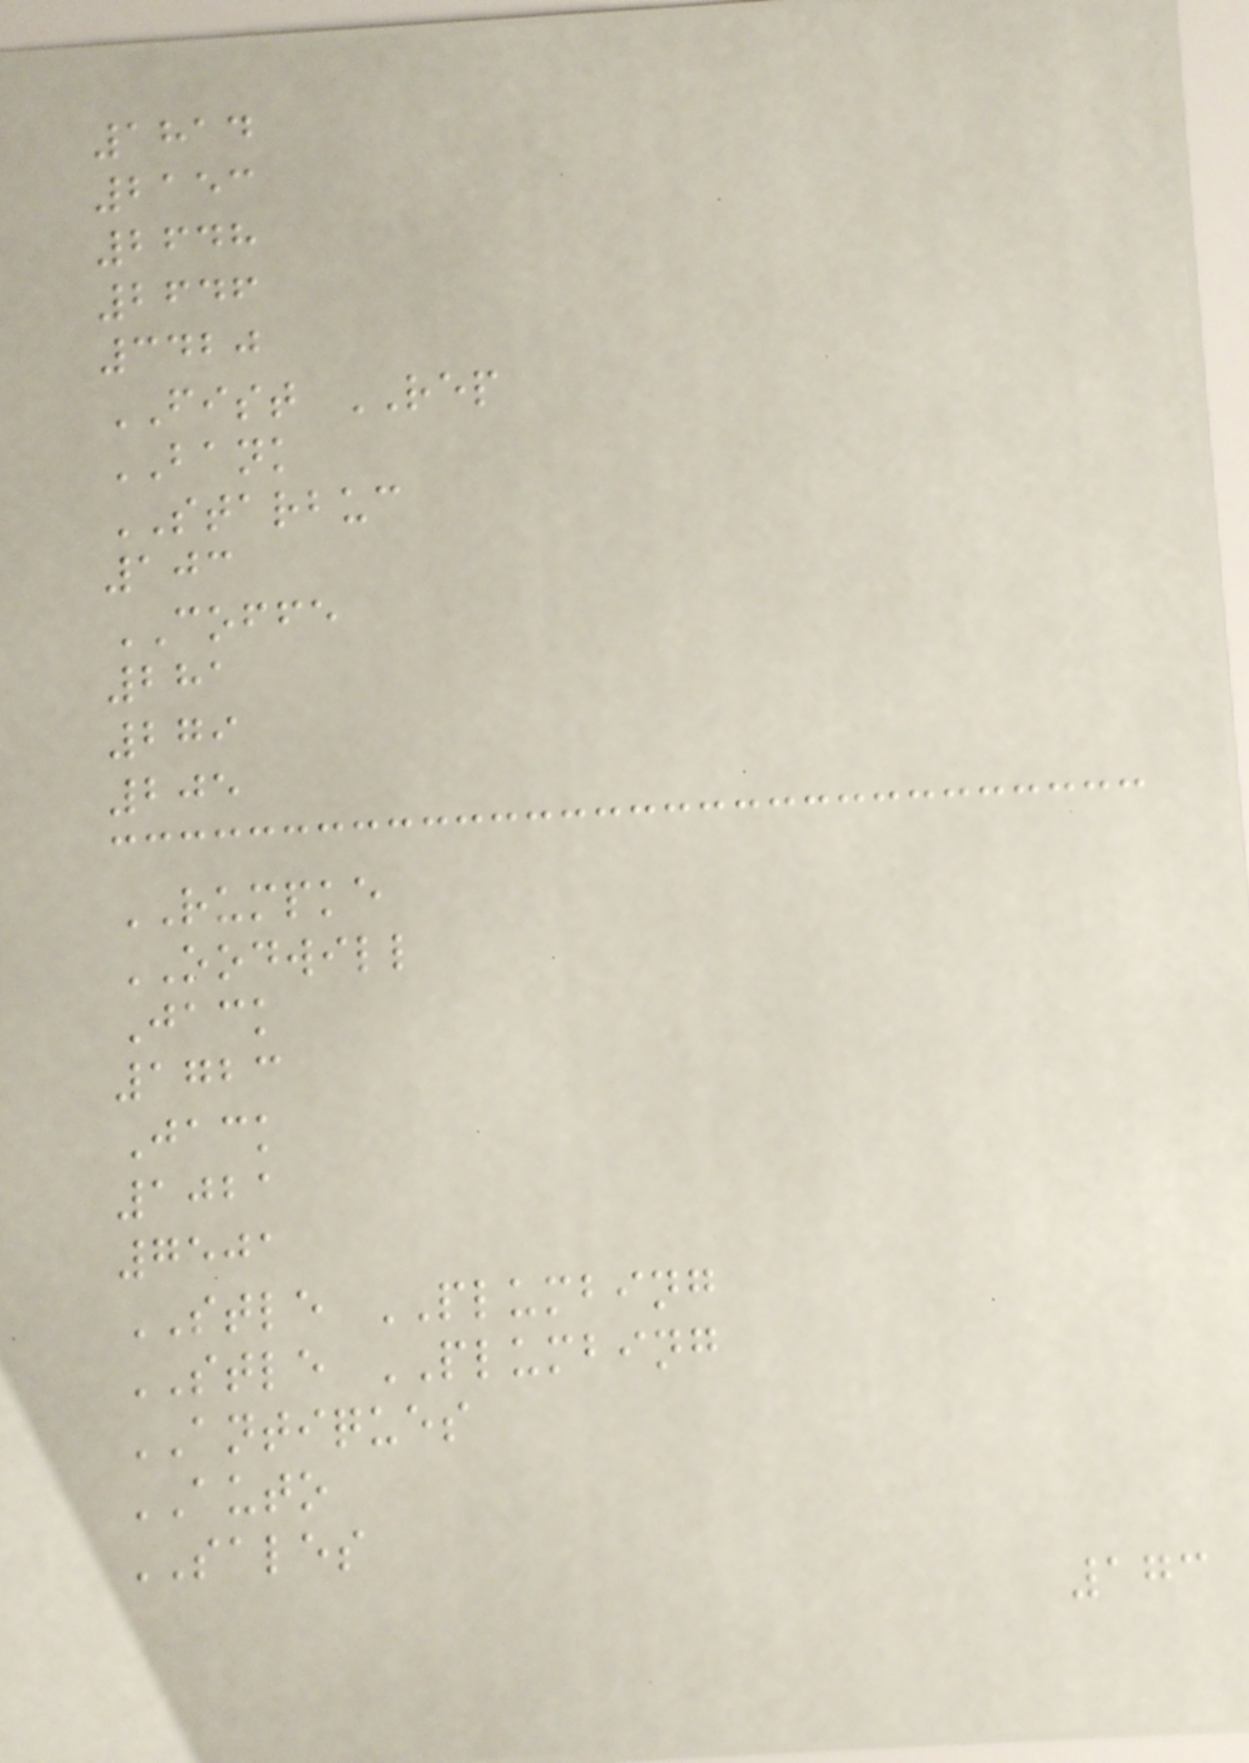1814
2153
2648
2646
3420
FIST REP
BANK
STARBUC
103
COFFE
281
279
205
RUMPKE
OODWILL
Jack
1723
Jack
1021
7501
STLE PLUMBING
STLE PLUMBING
ANTIQUES
AUTO
SALES
173
